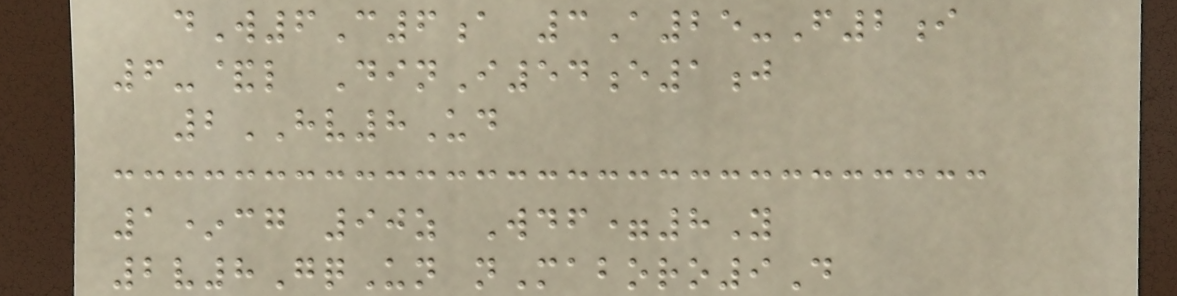dW6C6a 3A25-F2i
6-&l DinI54e1j
2HV8Ud
1*cg 90z Wdf=8Y
2v8GqUn nMaboro9D
